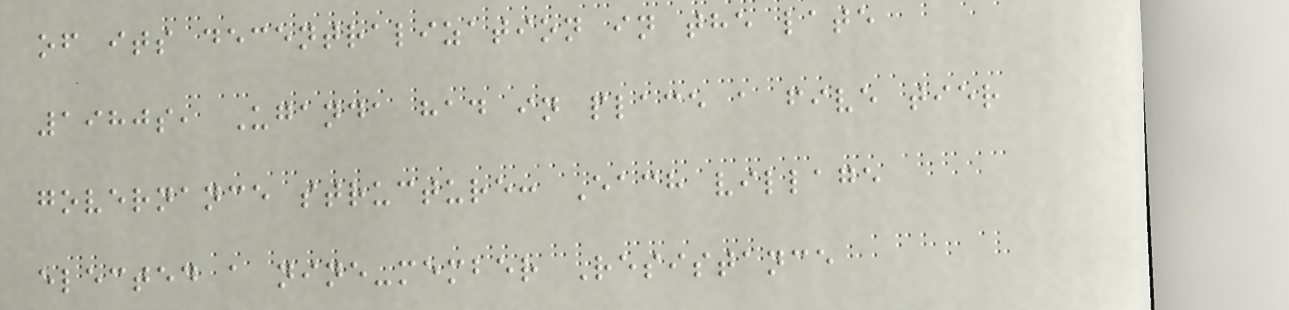of its decentralization in the late
1980s, Uganda had in place a five tier
governance structure: Each village
elected a nine-member Resistance
